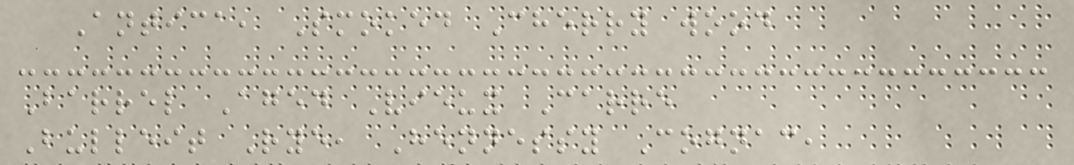Antica, Smoked Cherry wood
Barrel Aged Vieux Carre
Bulleit Rye, Hennessy Cognac,
